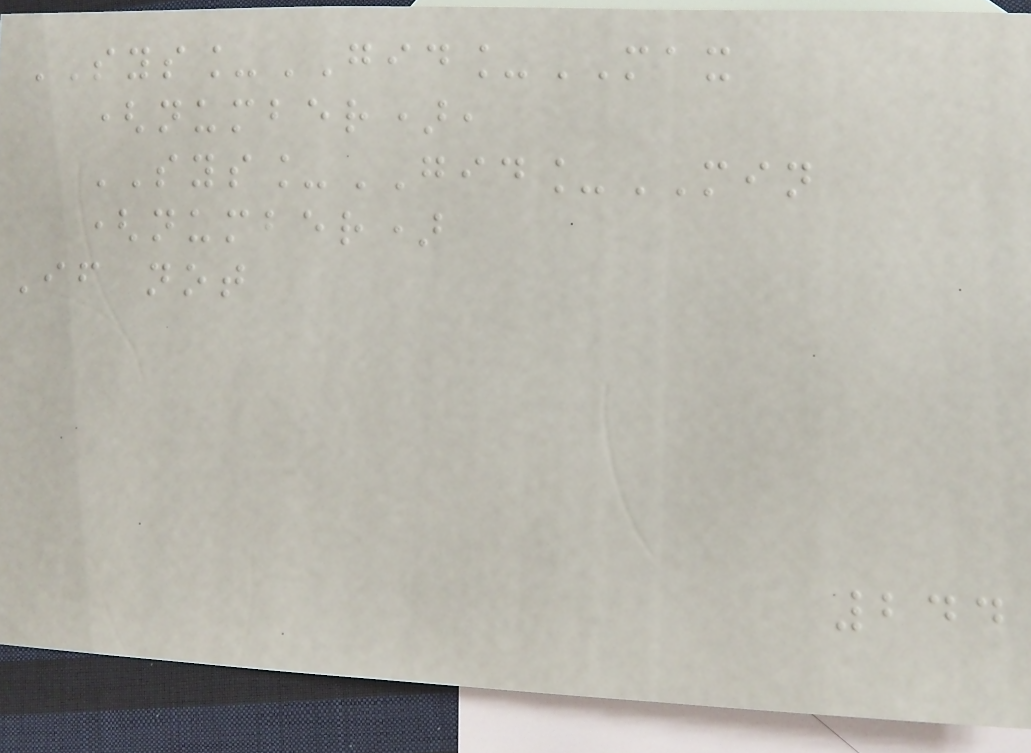SYS_GID_MAX
(number),
SYS_GID_MIN
(number)
If not
244
